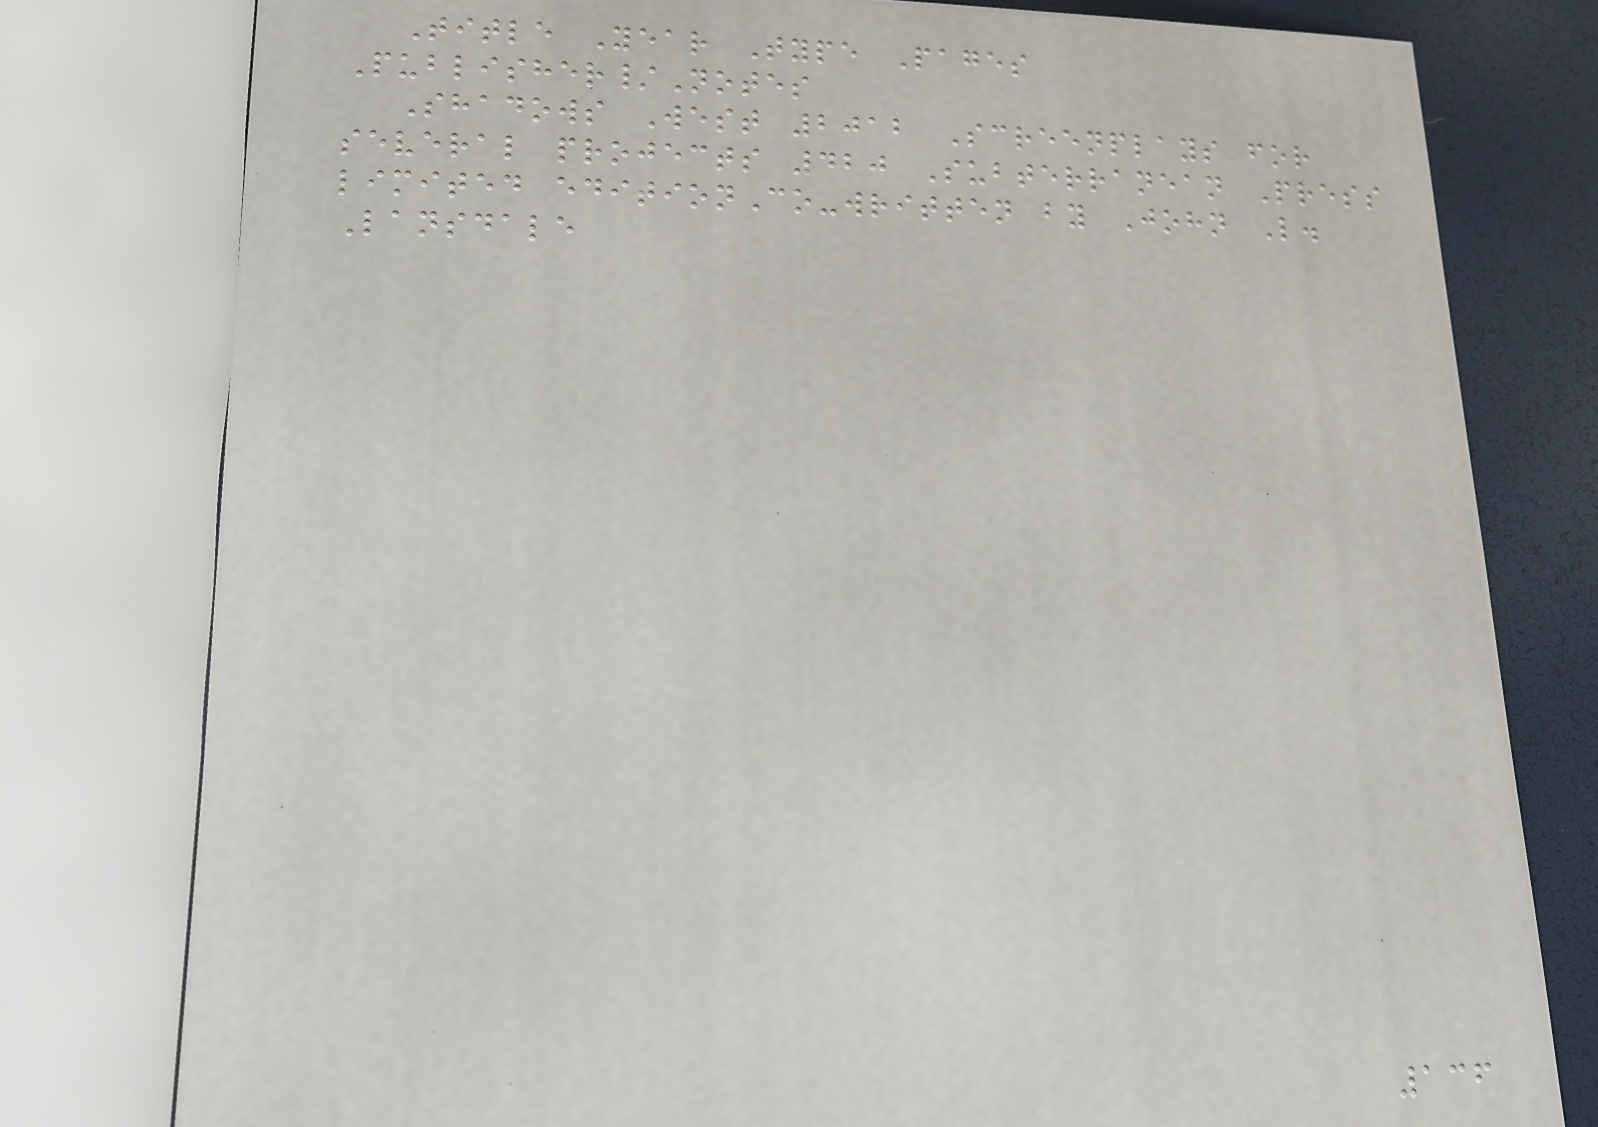Title Year Type Pages
Publisher/Notes
Shadows West 2012 Screenplays for
several projects 420 Subterranean Press
limited editionCo-written by John L.
Lansdale
136
